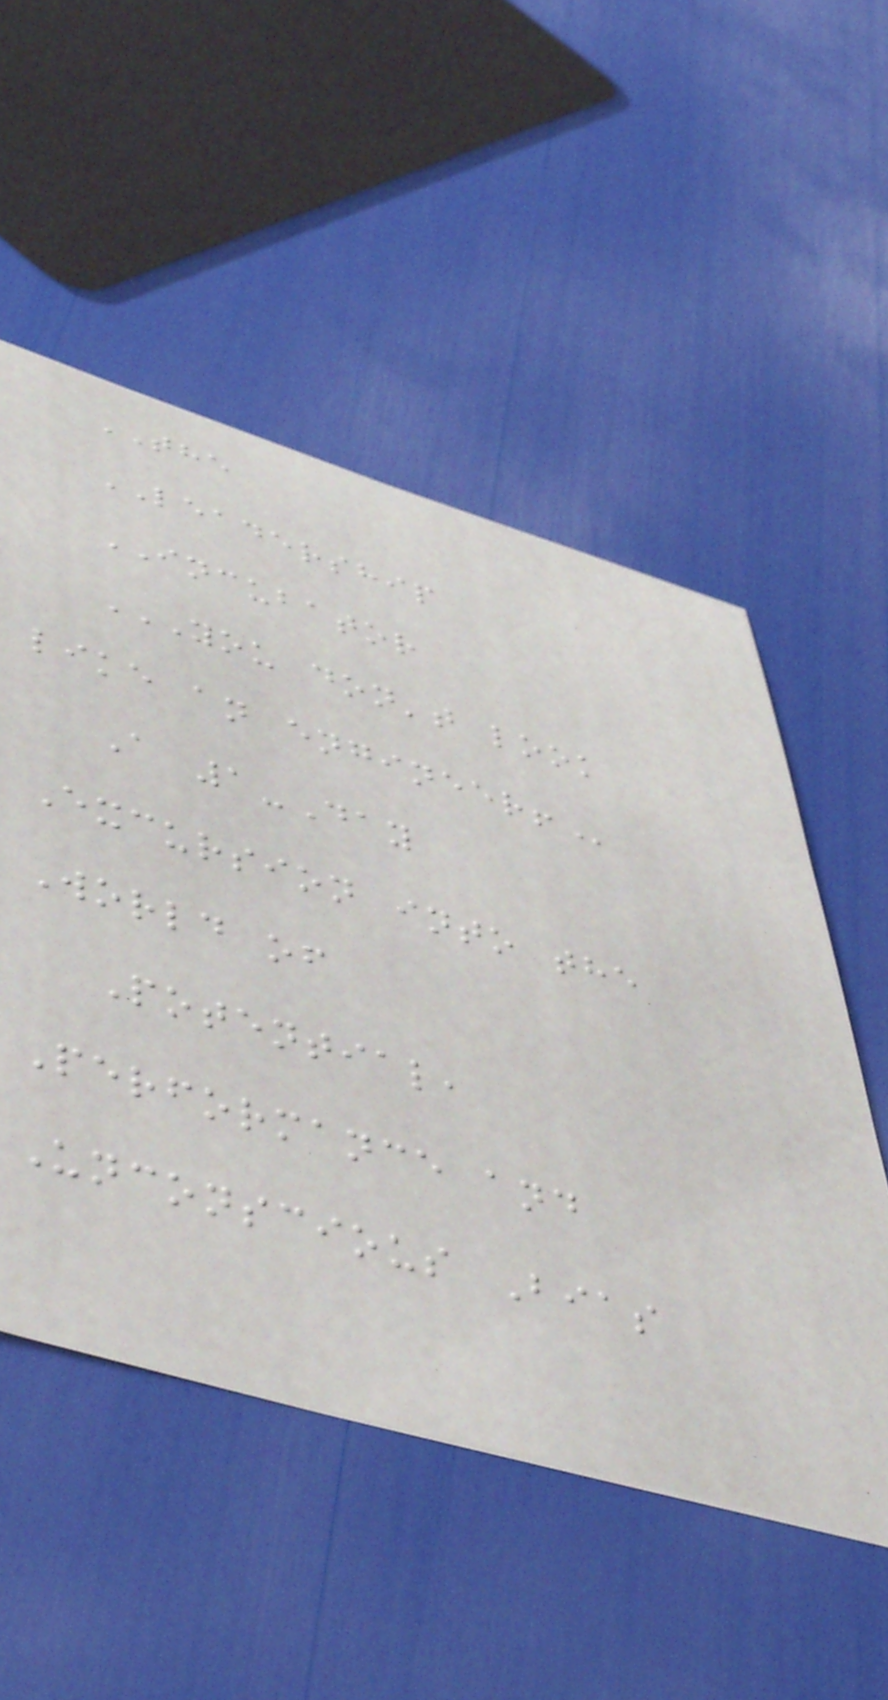THE
LEADERSHIP
INCUBATOR
YOU DON'T LOOK
LIKE AN ENGINEER!
A 1-Day
Excursion into the
World of
Potential,
Performance and
Unconscious Bias
